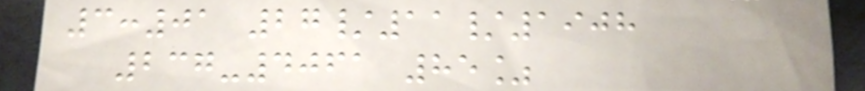3:01 27/11/1908
237-4061 85%
